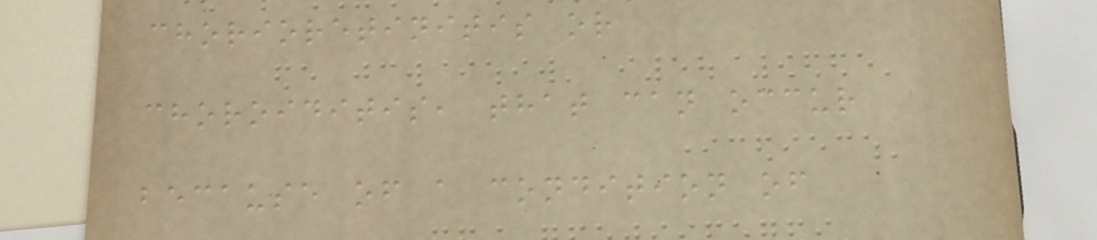chorioretinitis or
choroiditis, that can occur
because of a condition of
